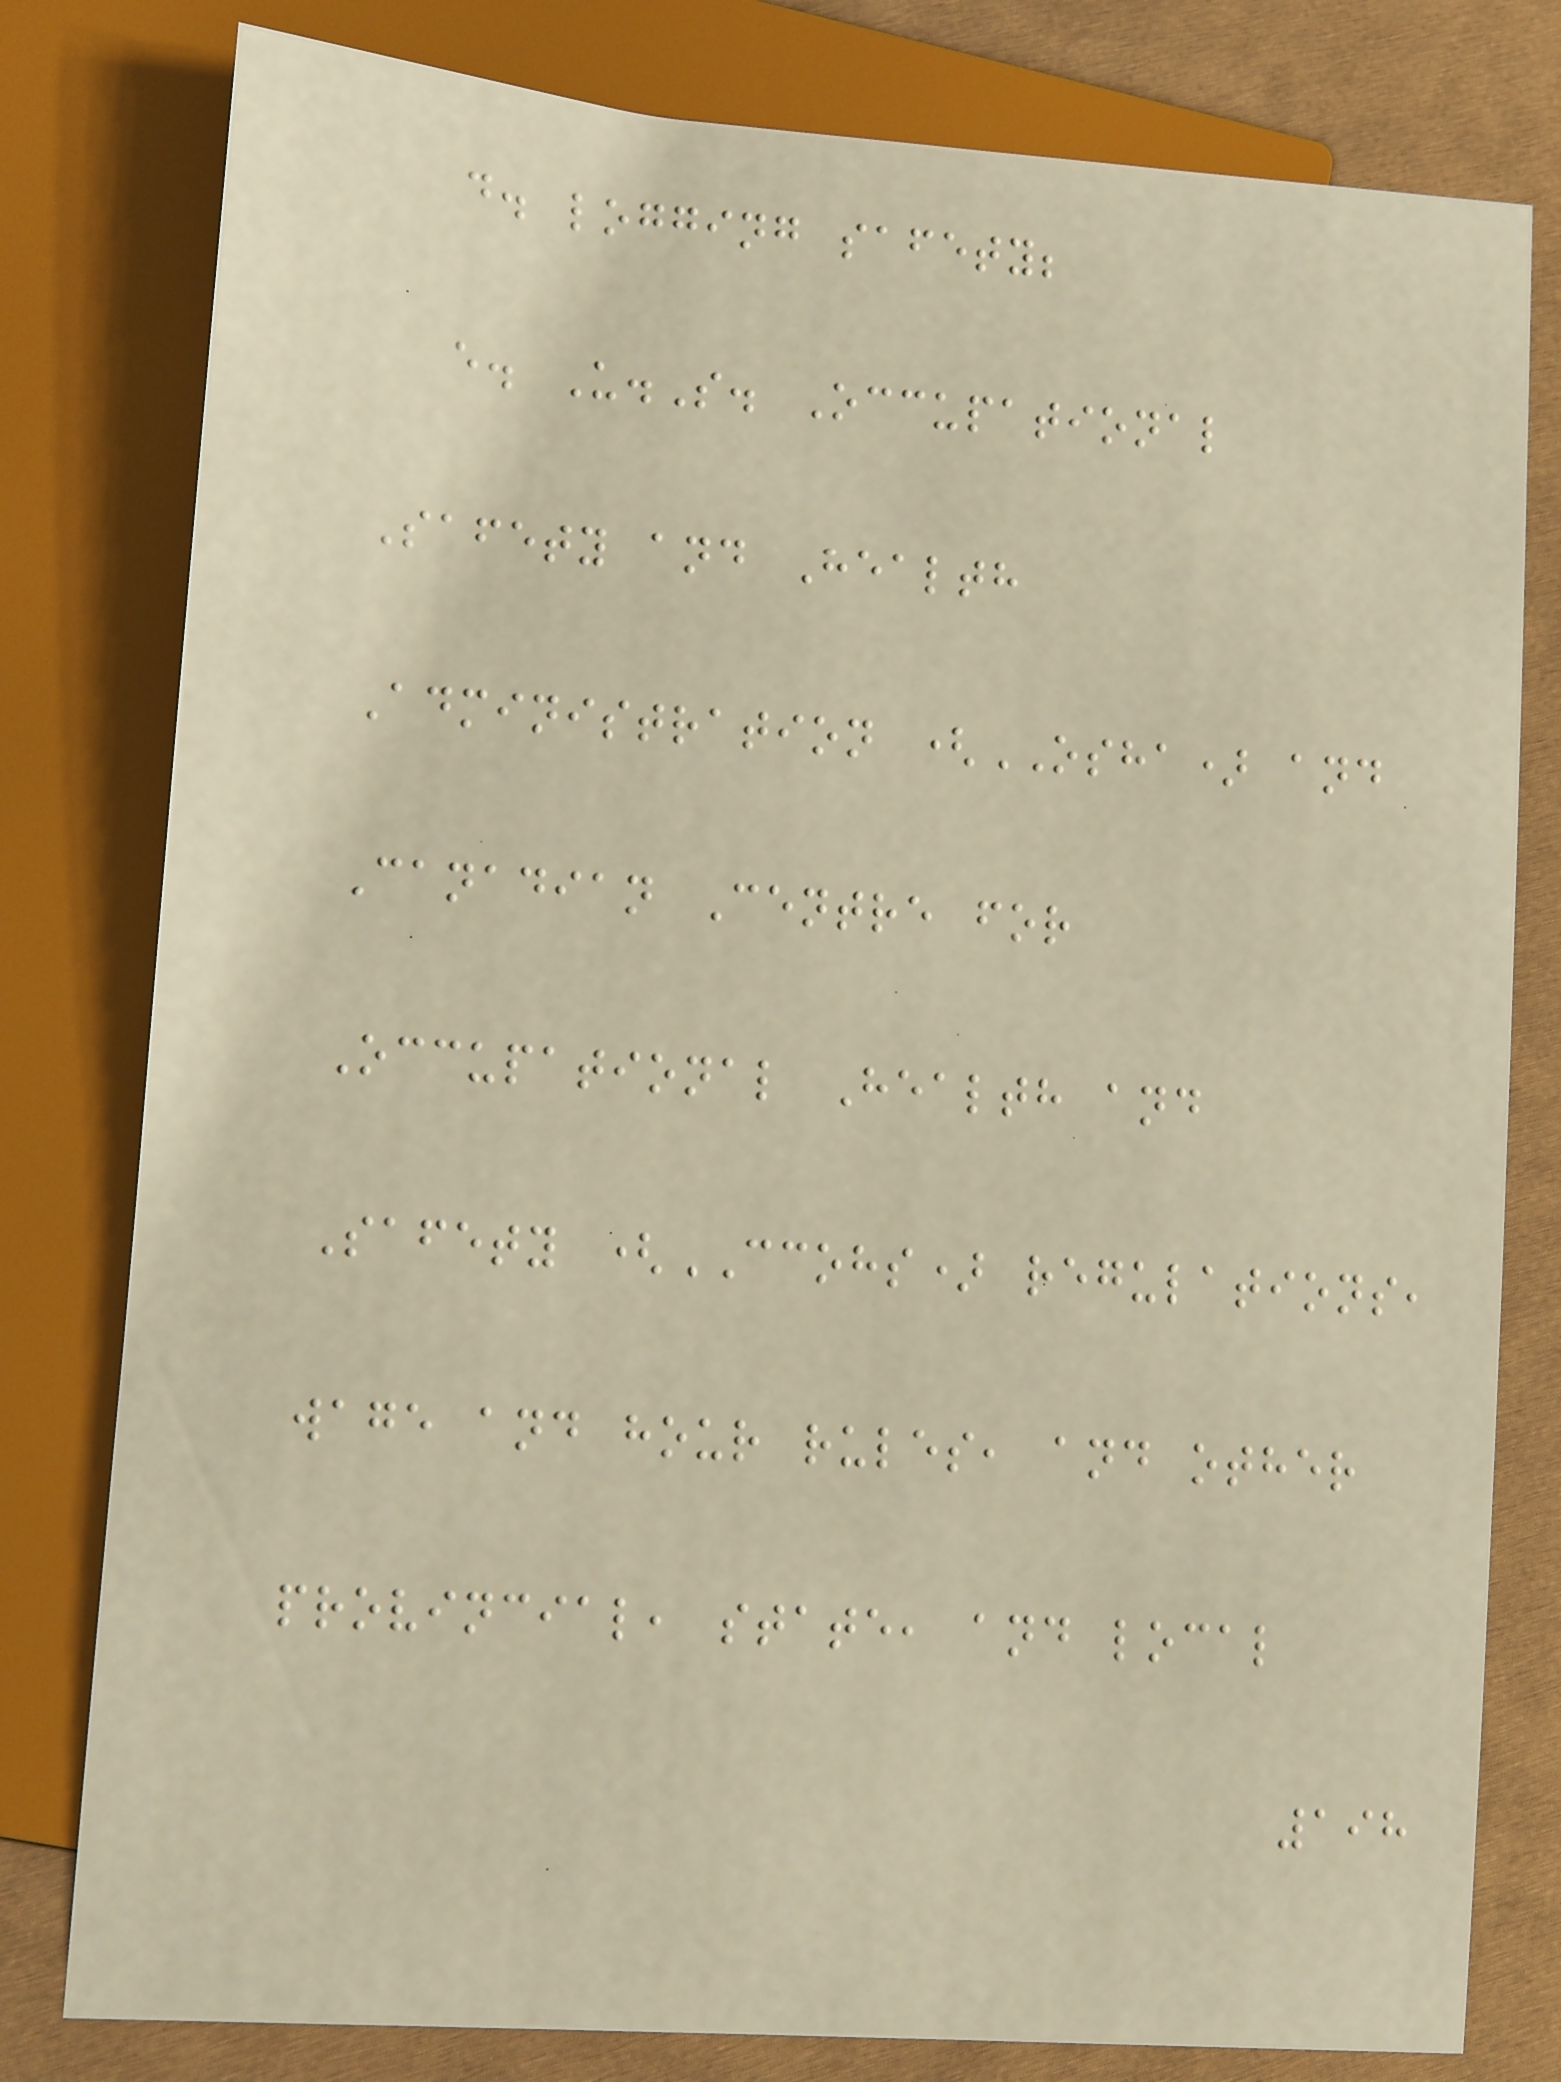d. logging safety;
e. U.S. Occupational
Safety and Health
Administration (OSHA) and
Canadian Centre for
Occupational Health and
Safety (CCOHS) regulations,
wage and hour rules, and other
provincial, state, and local
198
